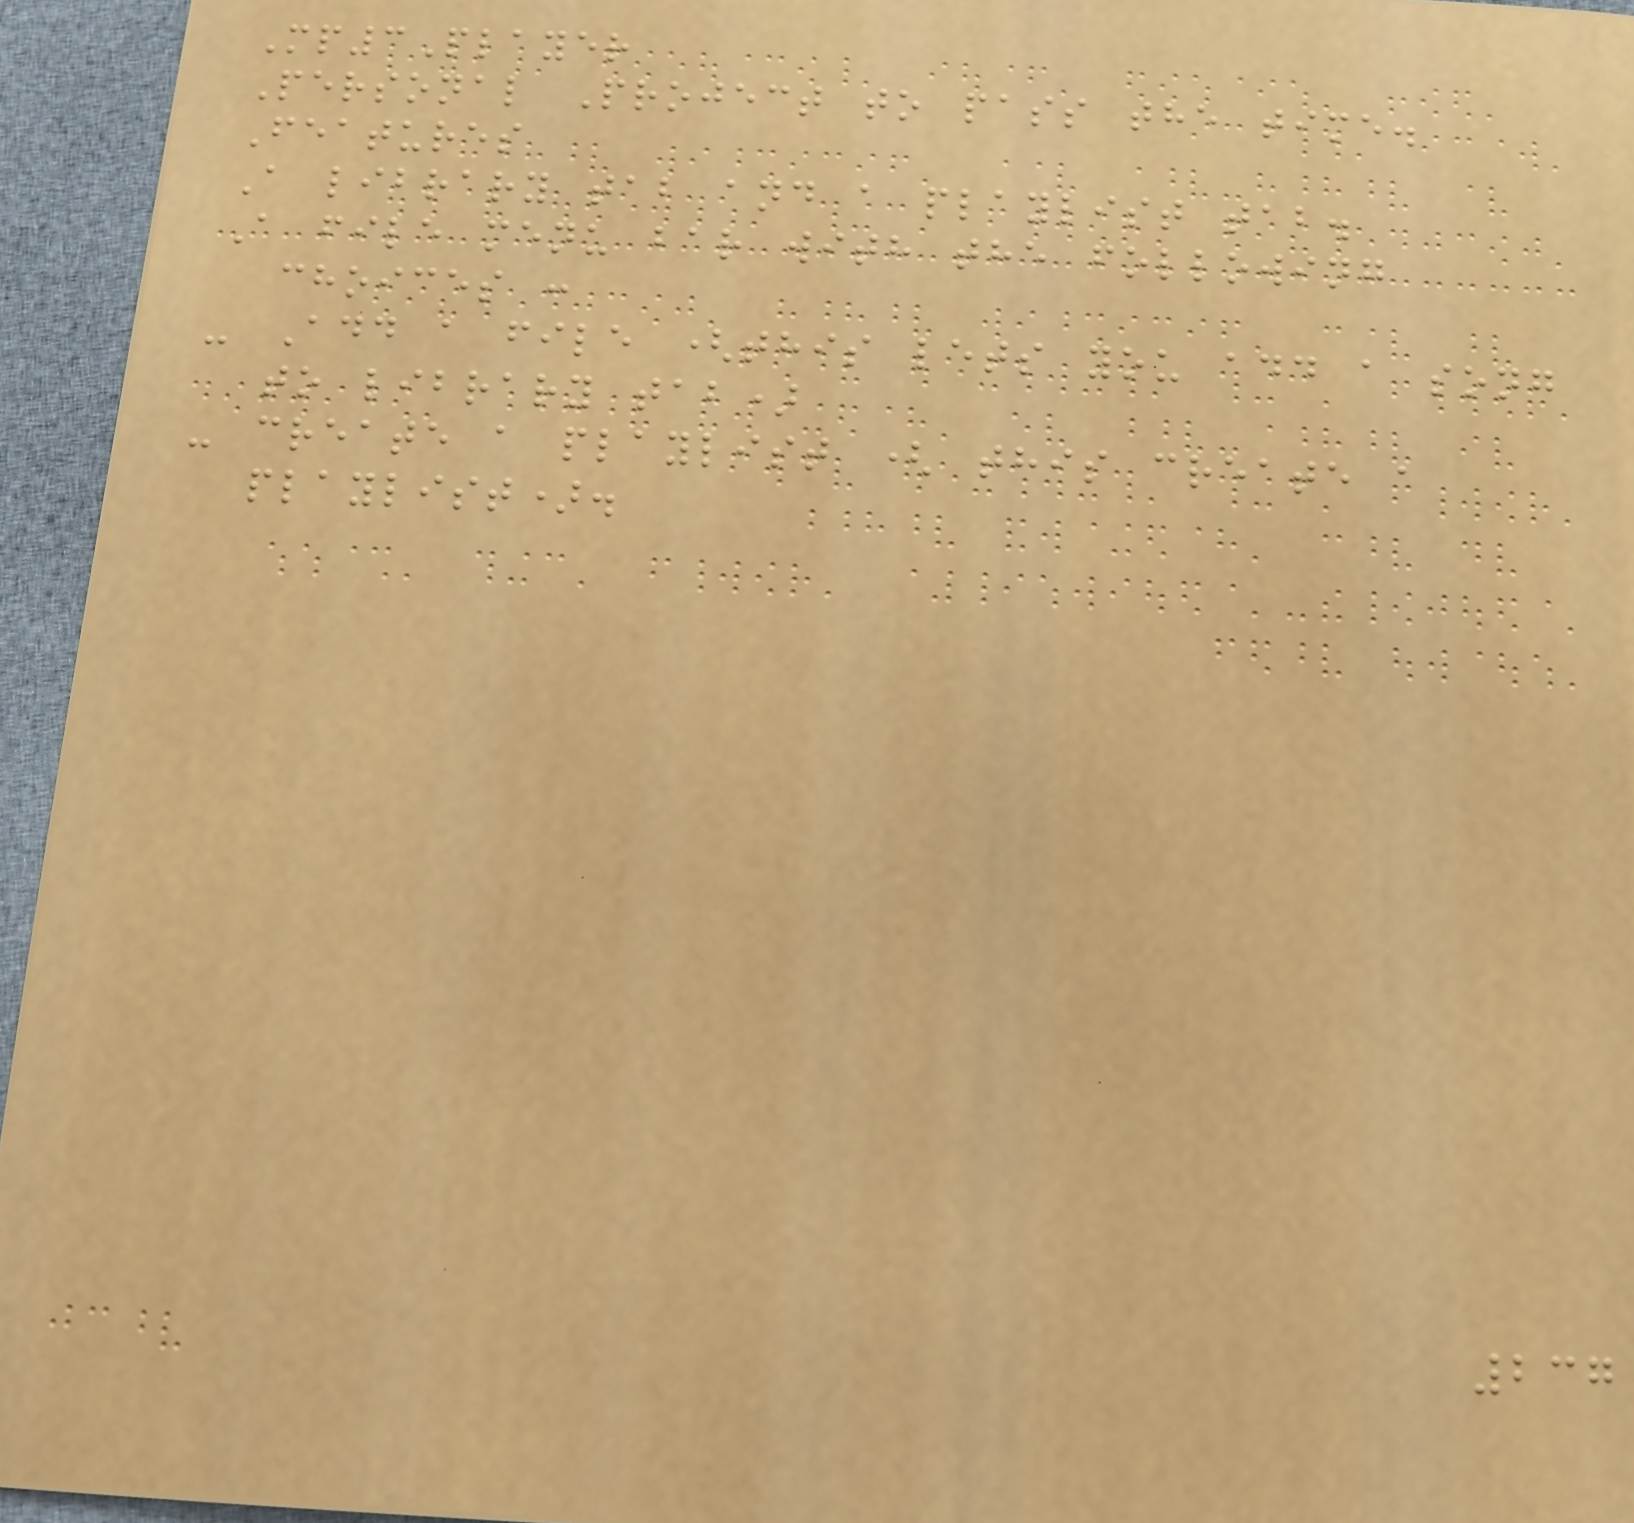Mp3Player
Personal Project to pass the time.
Features
A library tab and a playlist tab.
A file menu bar with the following
choices :
- Add a file (this lets you add a song
to library tab)
- create a playlist ( this create a
playlist).
237
